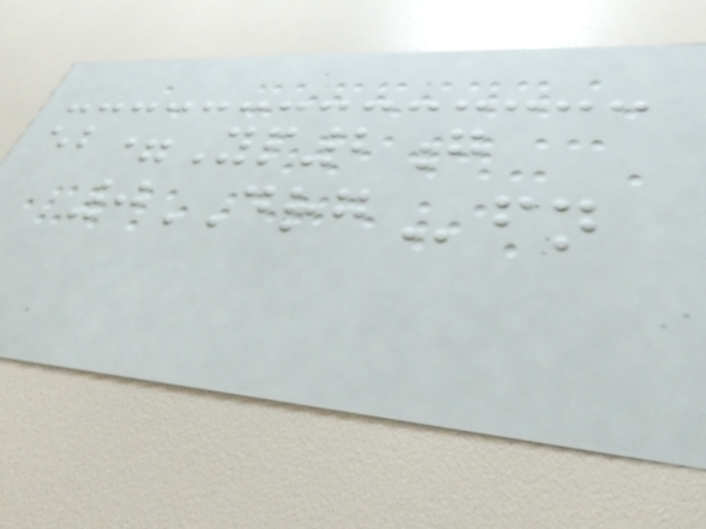eb=Yp2g
0DRGfn
